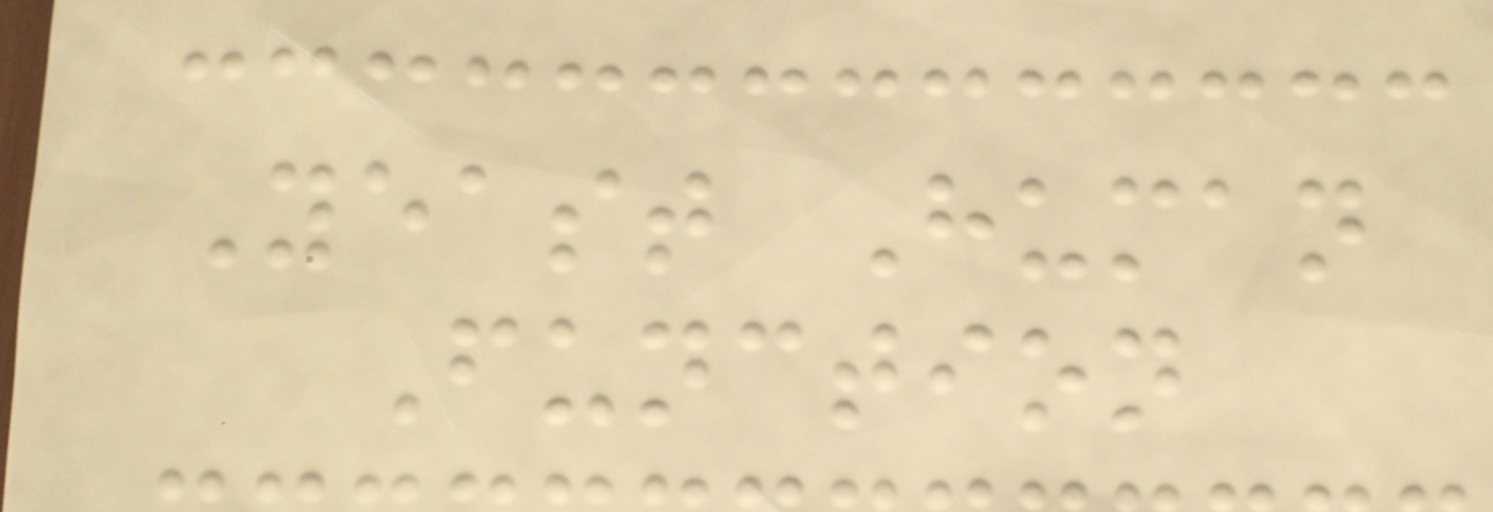Yeast Human
Function
